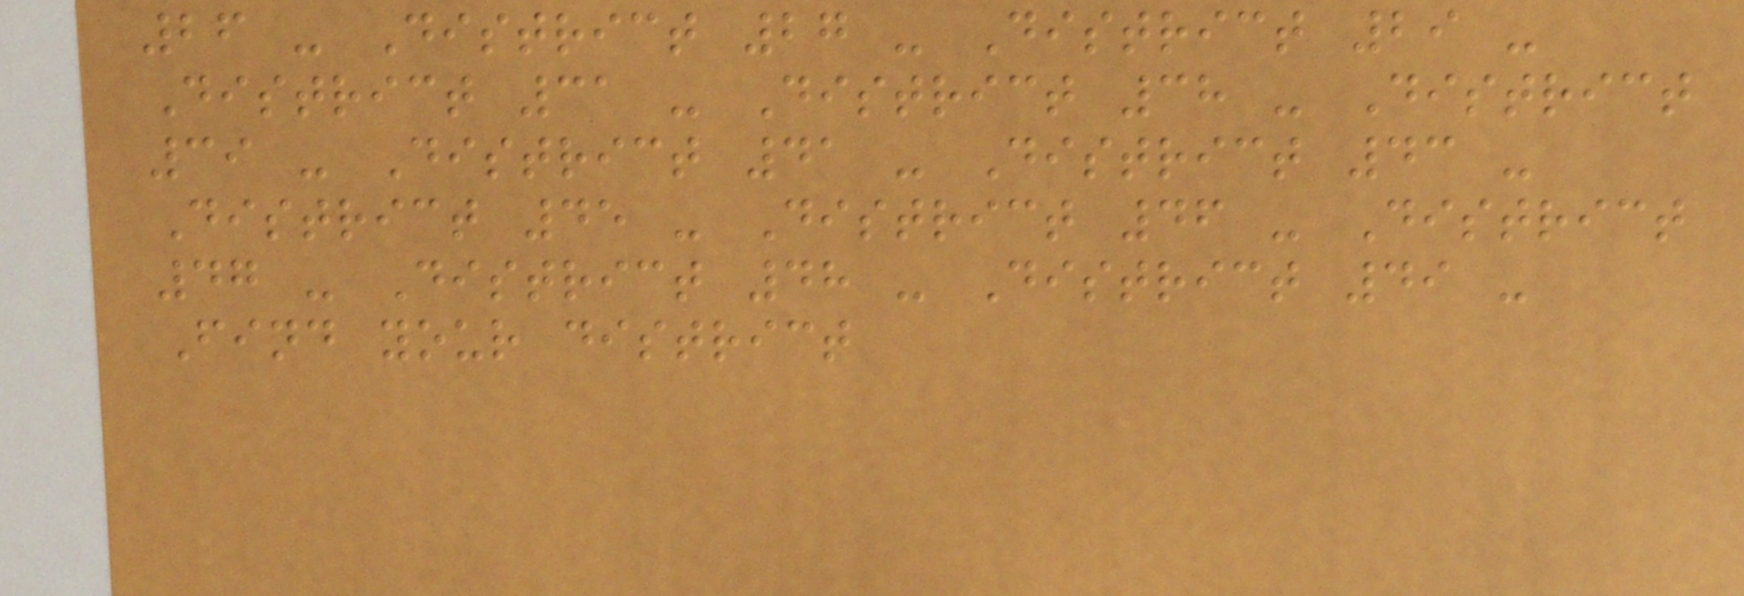26 - District 27 - District 29 -
District 31 - District 38 - District
39 - District 41 - District 43 -
District 45 - District 46 - District
47 - District 48 - District 49 -
Find your district
